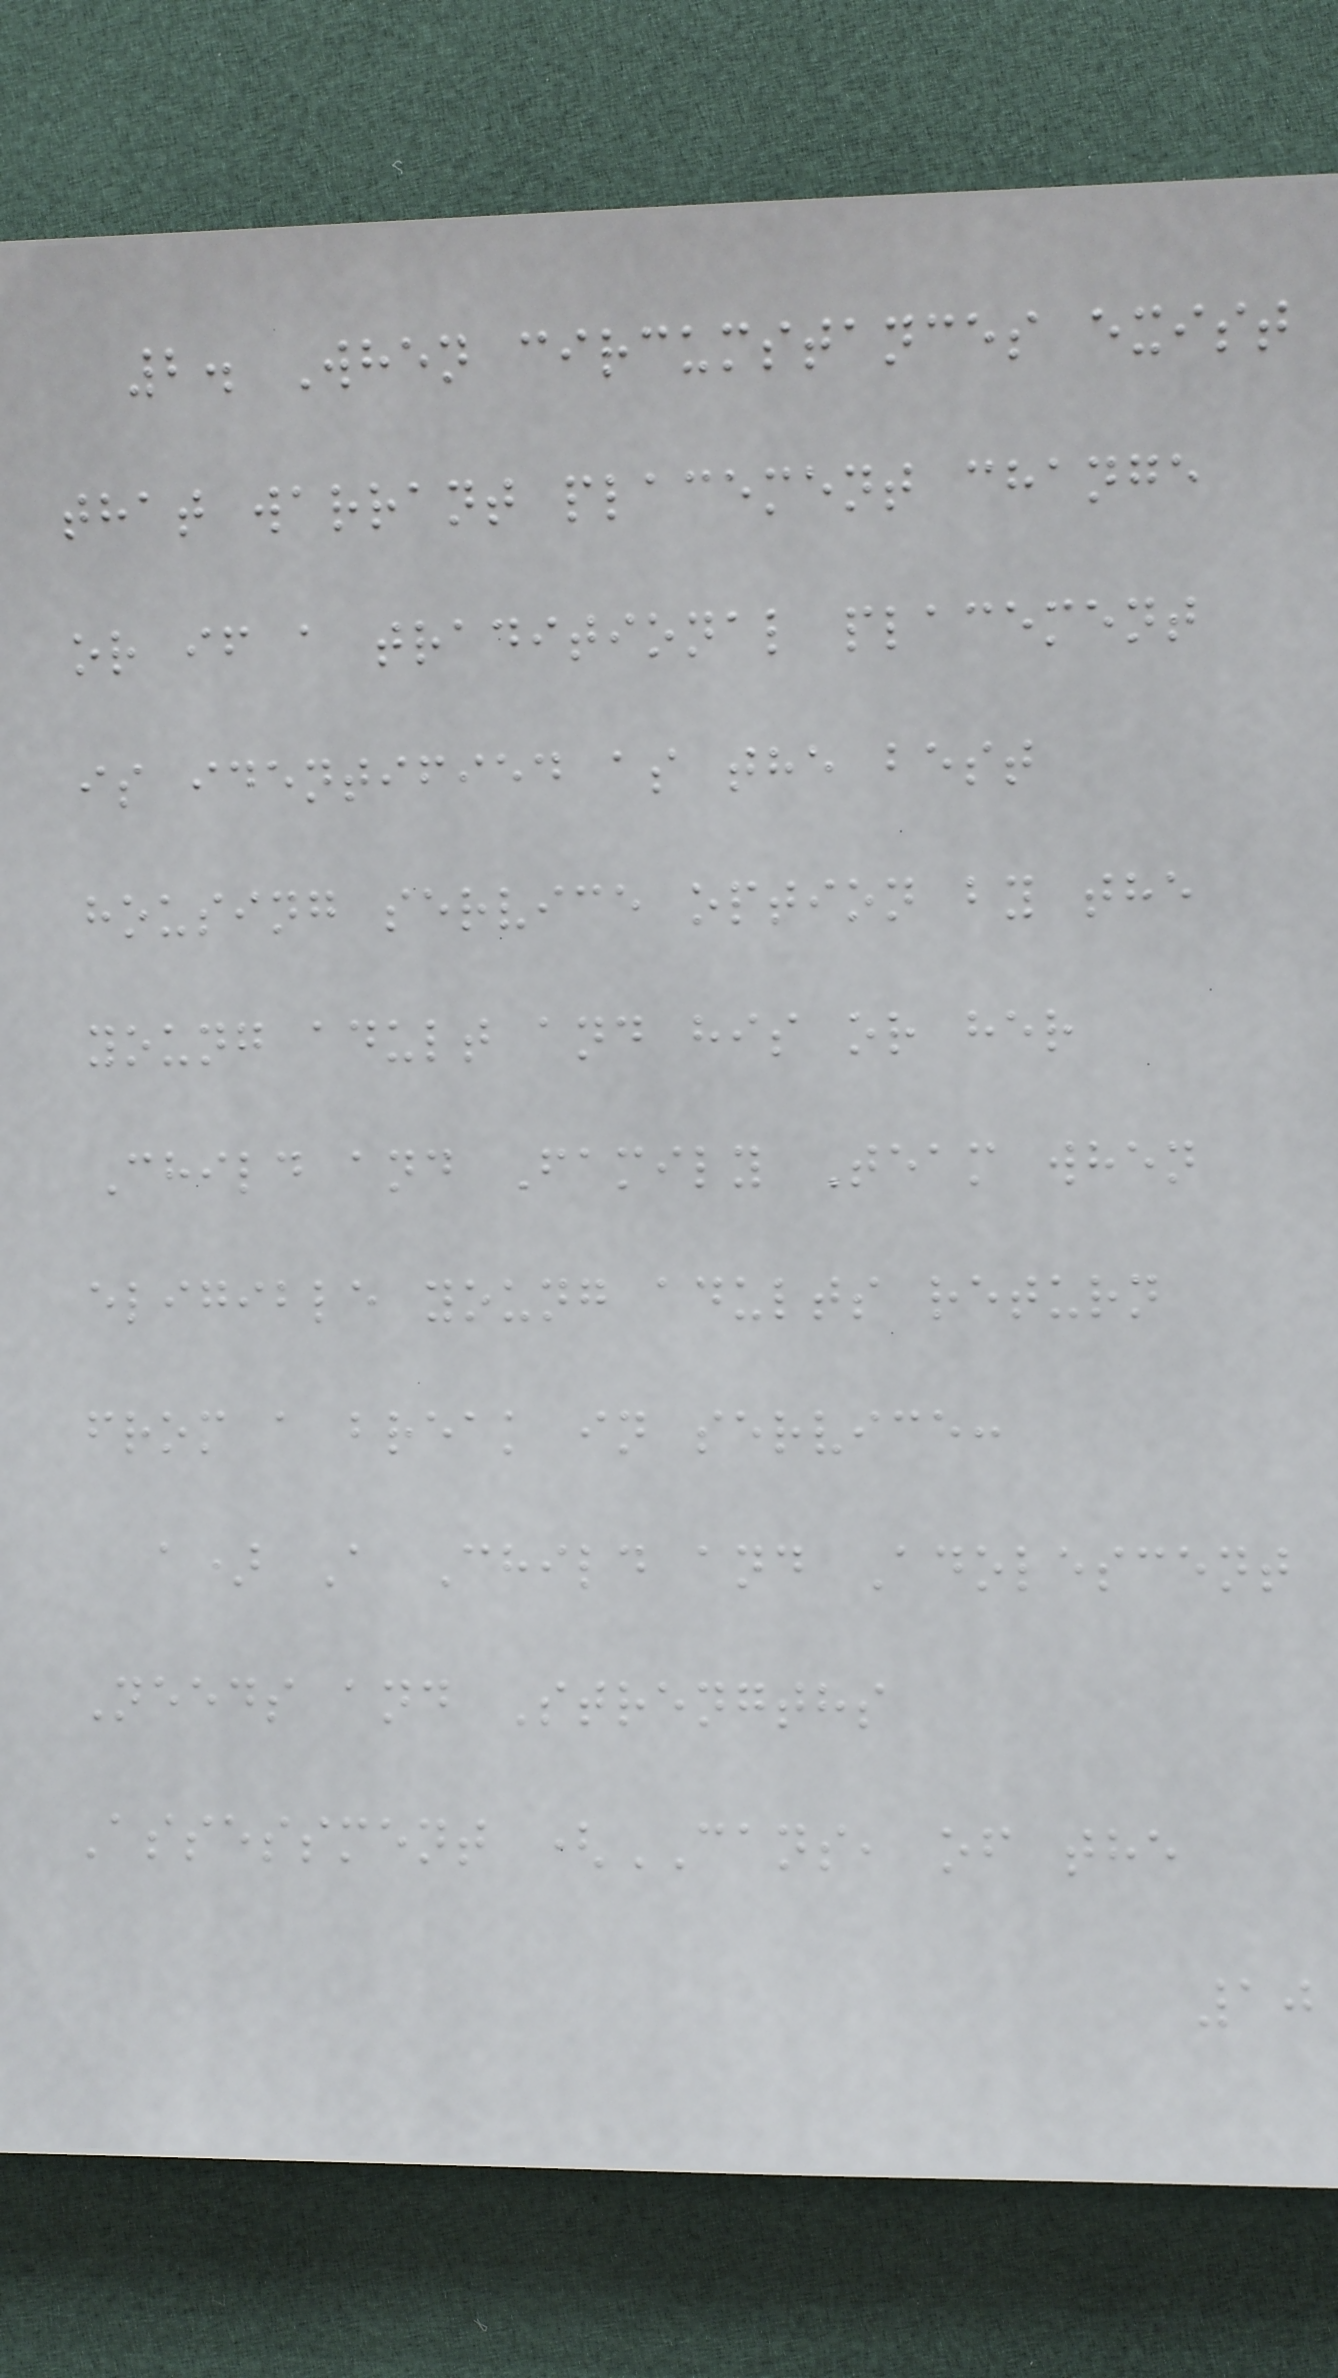2. When circumstances exist
that warrant placement change
or if a traditional placement
is identified as the best
housing service option by the
young adult and his or her
Child and Family Team when
eligible young adults return
from a break in service:
a) A Child and Adolescent
Needs and Strengths
Assessment (CANS, of the
10
